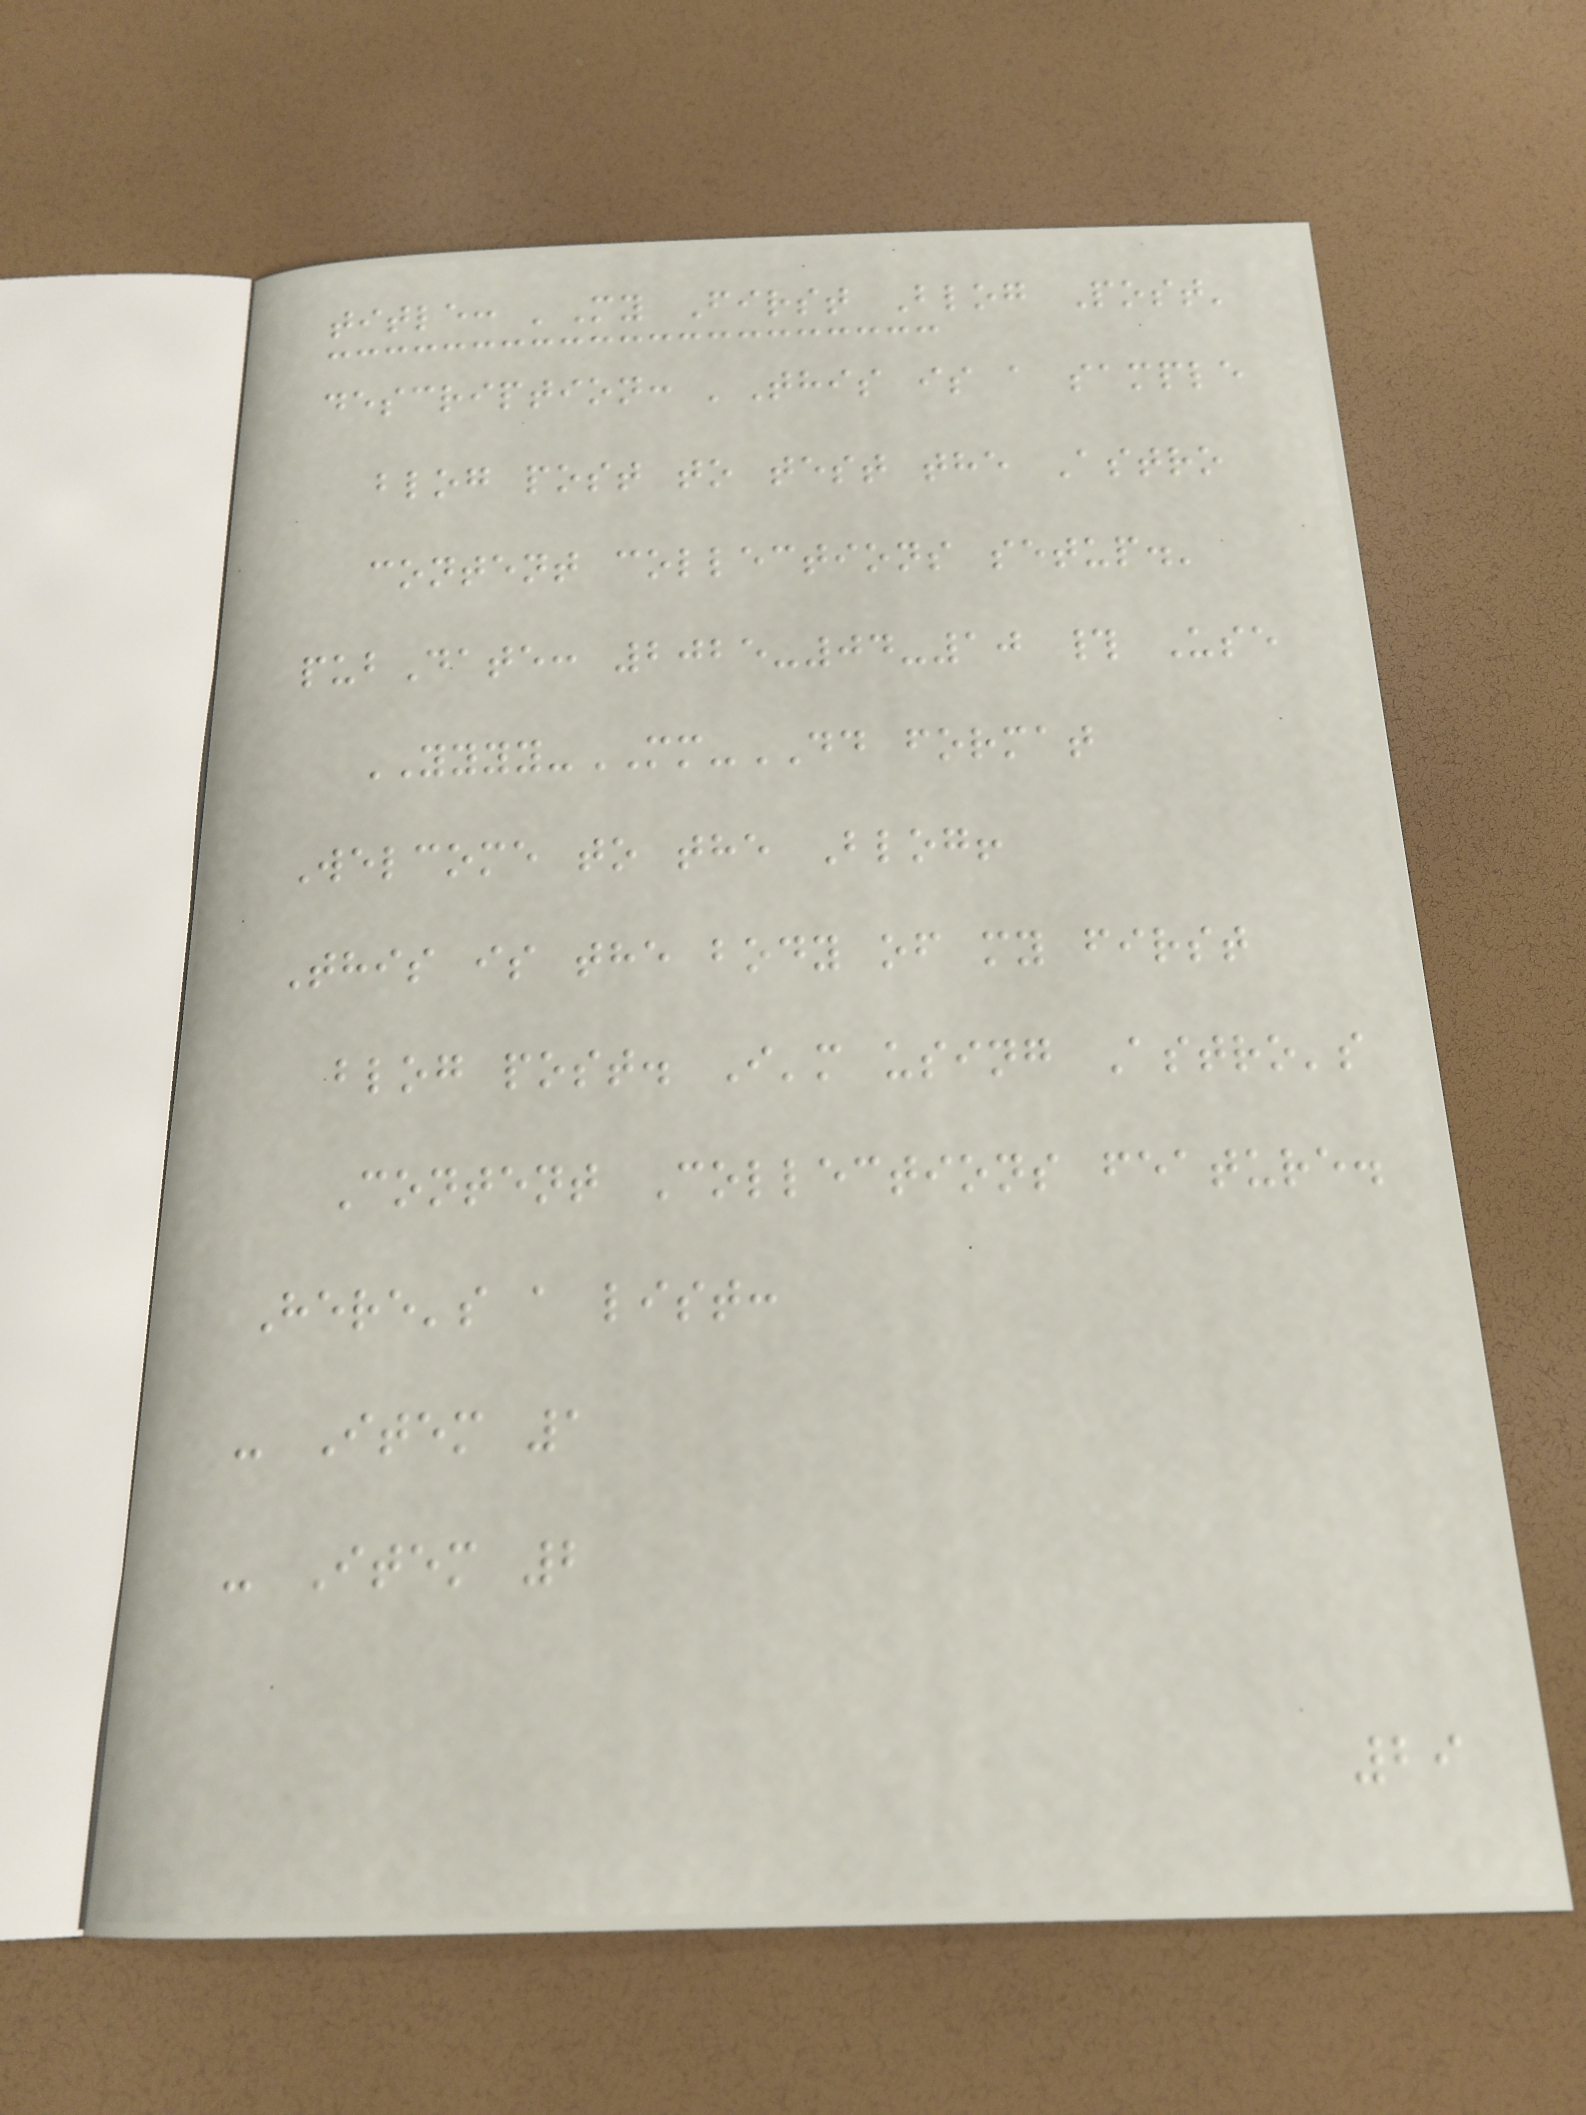title: 'My First Blog Post'
description: 'This is a sample
blog post to test the Astro
content collections setup.'
pubDate: 2025-04-10 # Use
YYYY-MM-DD format
Welcome to the Blog!
This is the body of my first
blog post. I'm using Astro's
Content Collections feature.
Here's a list:
- Item 1
- Item 2
29
